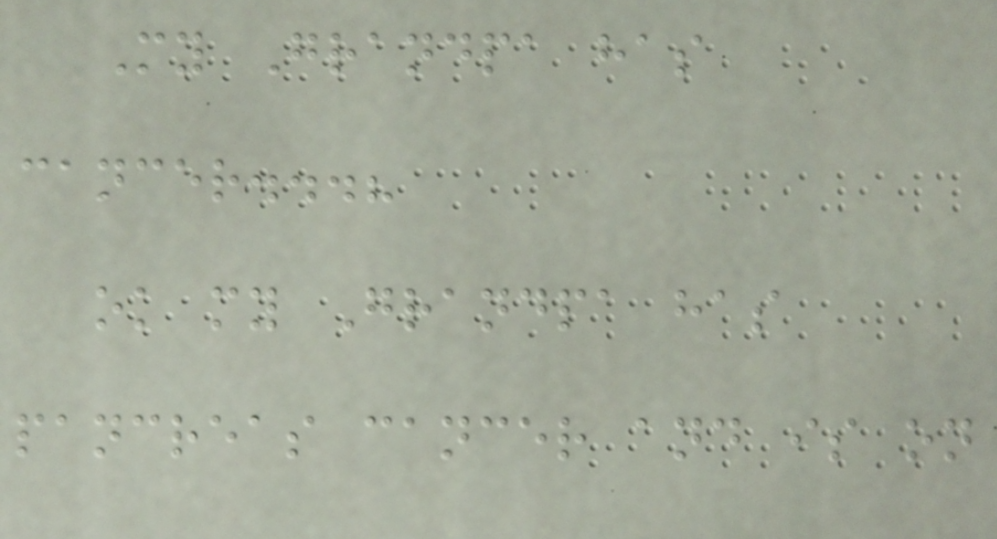My Grandpa has
cancer...?
ok my Grandpa has
pancreas cancer and is on
